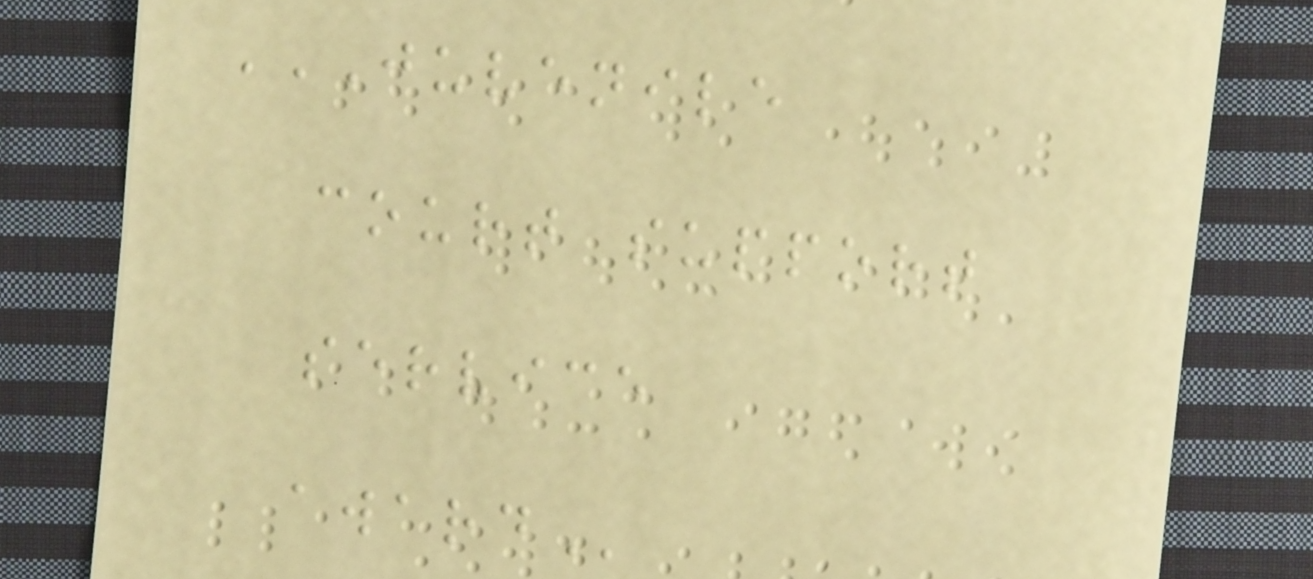JUVENILE
COURT SUPPORT
SERVICE
AWARD
